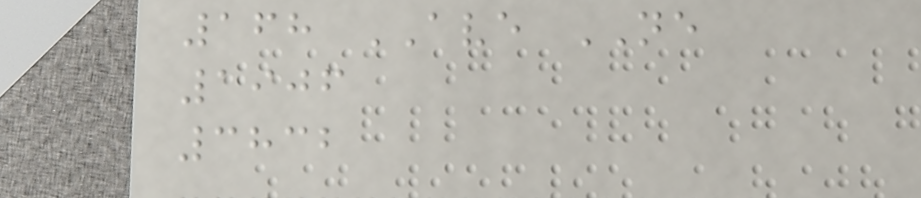168 AVE NE
1906
3832
